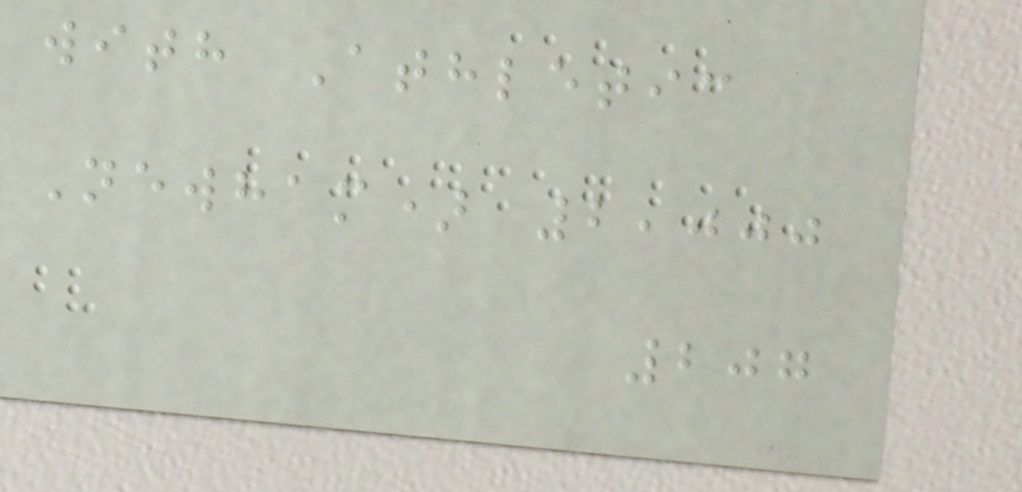with Athletic
Newham) 2,000
207
